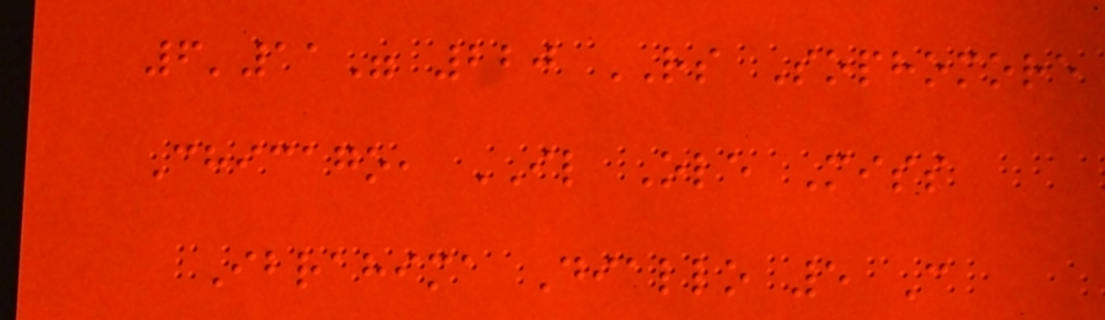6'11" 220 RS Sophomore
Chicago, IL Ole Miss
Ibrahima Diallo 5 C
